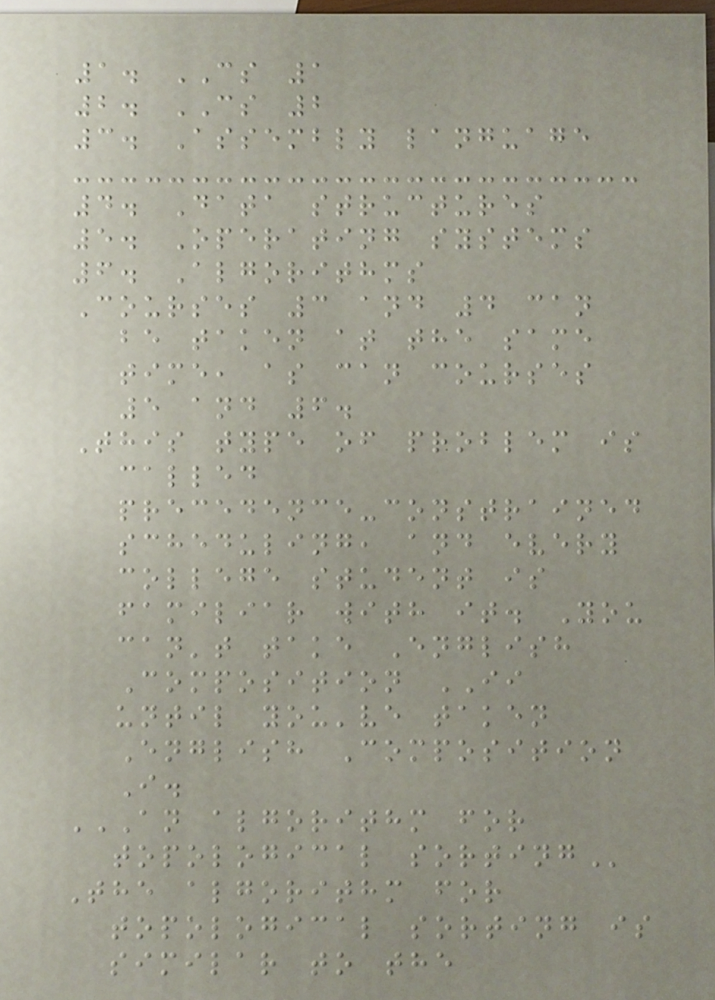1. CS 1
2. CS 2
3. Assembly language
4. Data structures
5. Operating systems
6. Algorithms
Courses 3 and 4 can
be taken at the same
time, as can courses
5 and 6.
This type of problem is
called
precedence-constrained
scheduling, and every
college student is
familiar with it. You
can't take English
Composition II
until you've taken
English Composition
I.
AN ALGORITHM FOR
TOPOLOGICAL SORTING
The algorithm for
topological sorting is
similar to the
